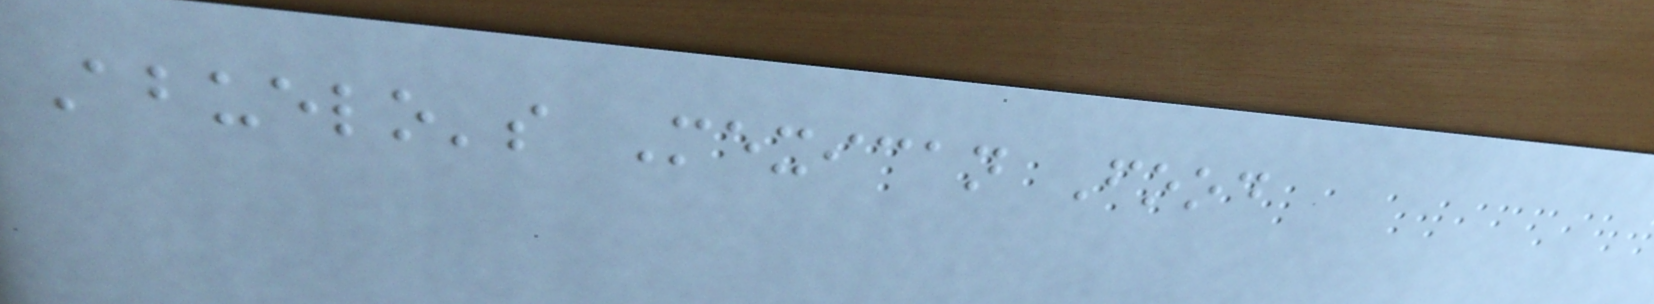Abuelo's Mexican Food
